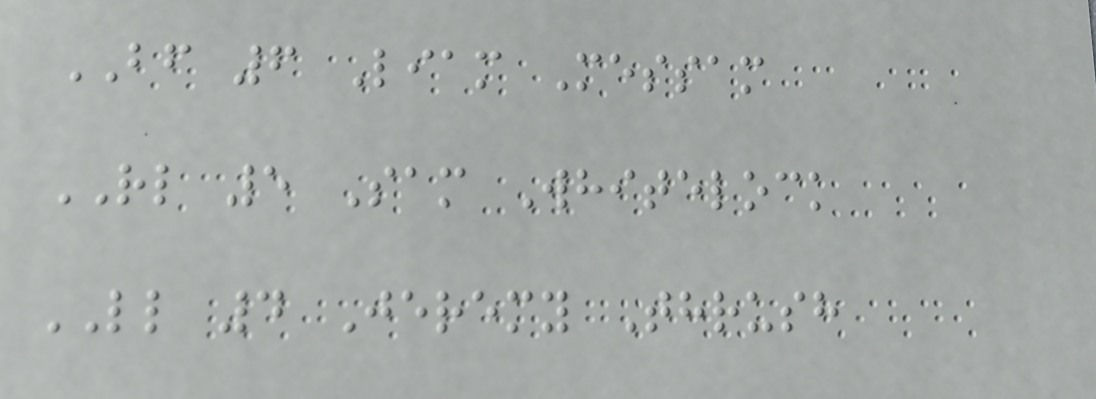BF 6 Liam Messam
RL 5 Sam Whitelock
LL 4 Jeremy Thrush
